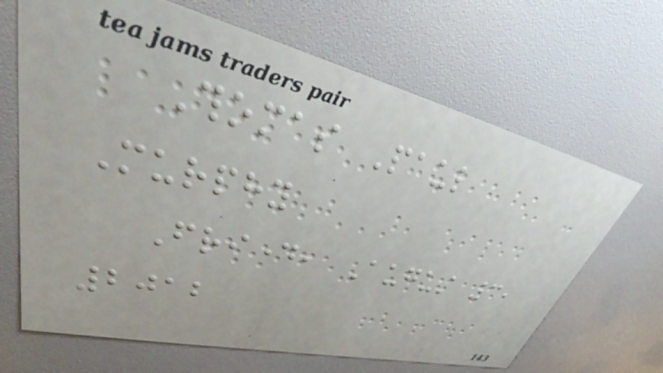Thomas Paul
Murphy
Friday, August 3,
2012
